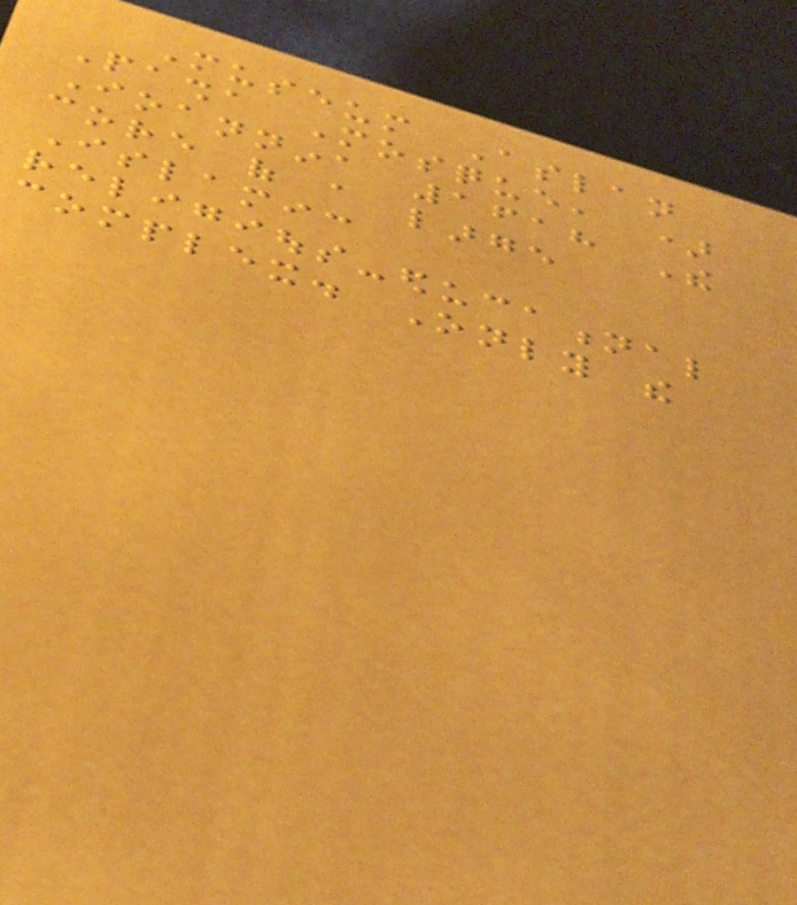Museum Aslan
Pasha Mosque, )
Ioannina 1618 The
core of a large
Islamic
religious-educational
complex. Only the
